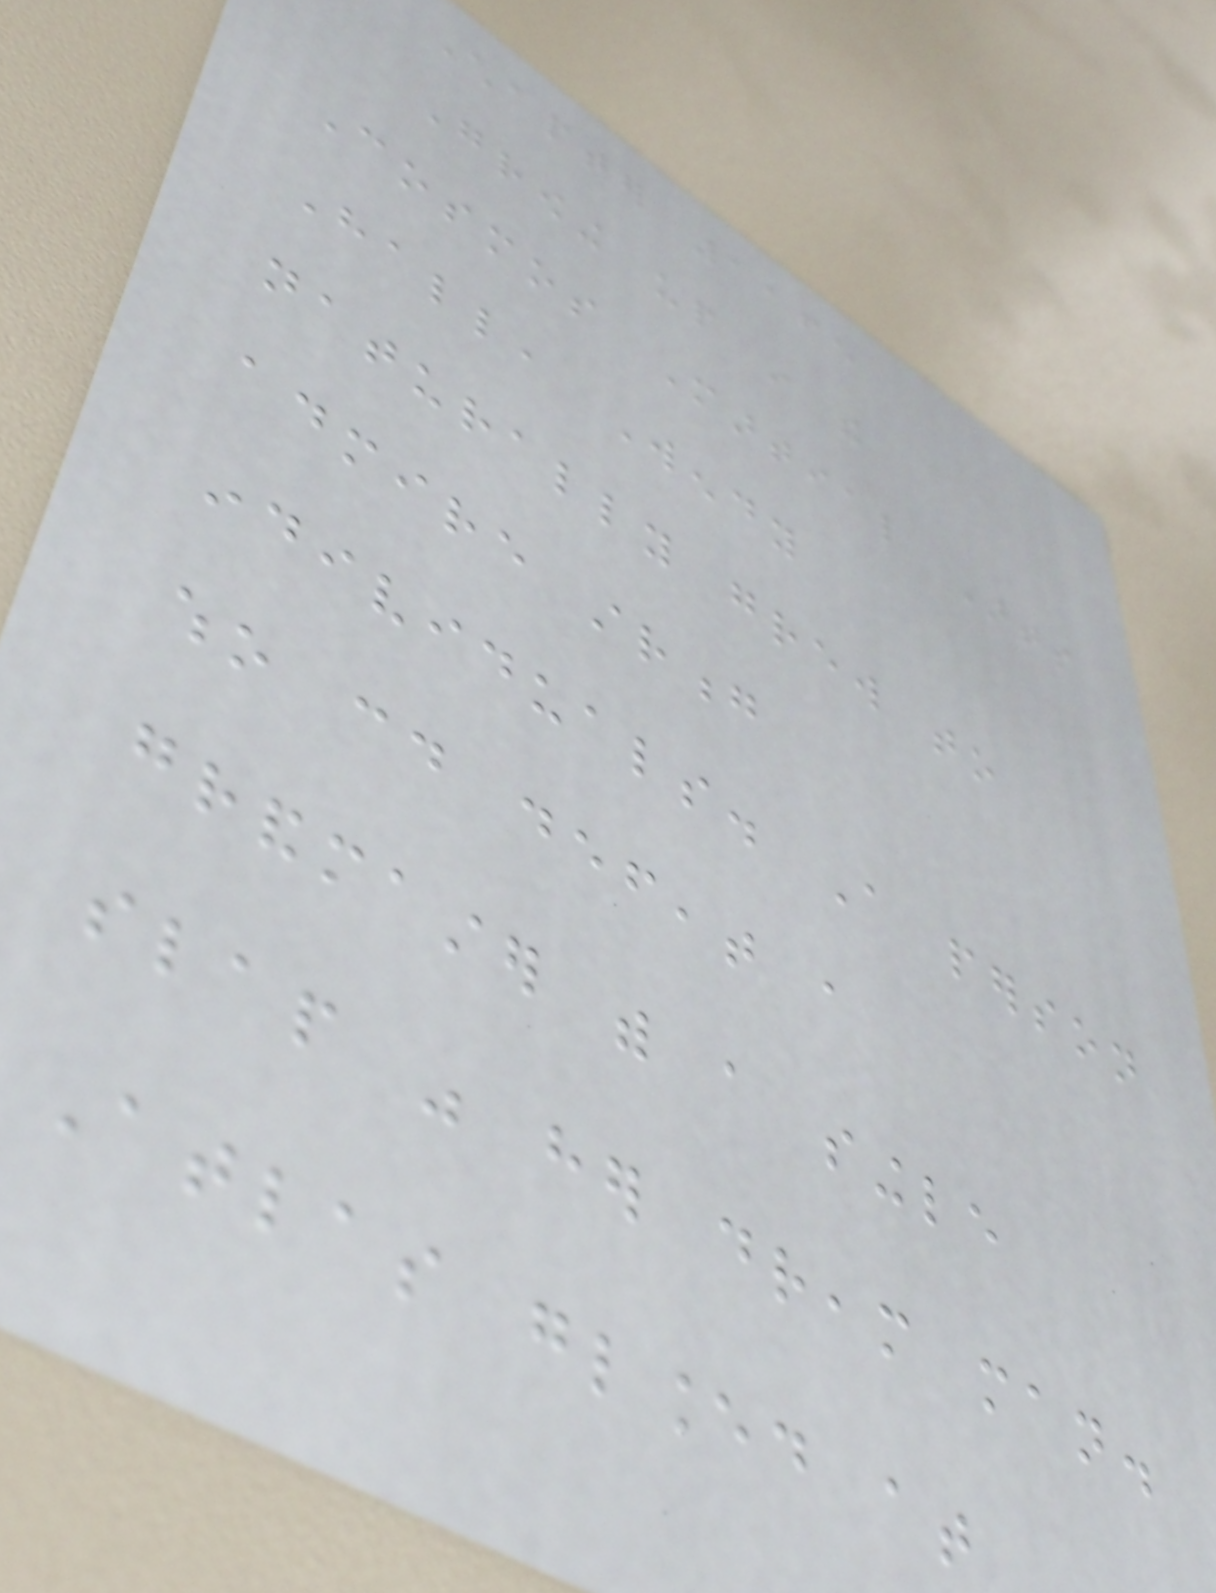Chapter 1165
Growing up in the
Cosmos Martial Arts
Hall, Wendy
naturally grew to
admire strong
individuals. A person
who could defeat a
grandmaster with a single
slap was her dream man.
Atlas glanced at
